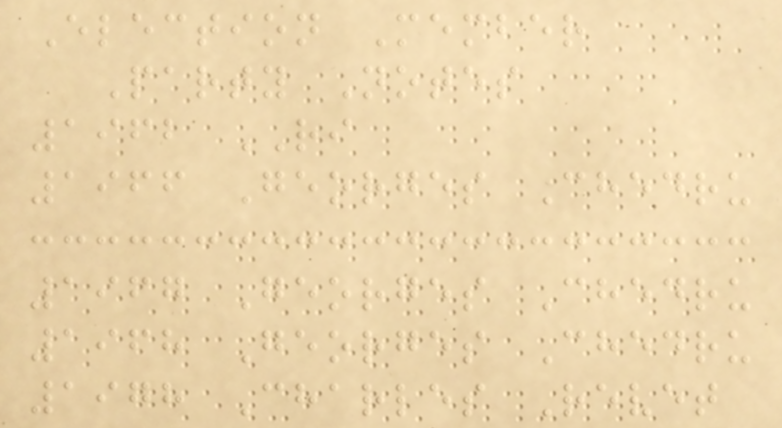Election Member
Party Notes
1962 RI
1966 Georges Chedru
1967 Georges Chedru
1968 Georges Chedru
1978 Charles Revet
